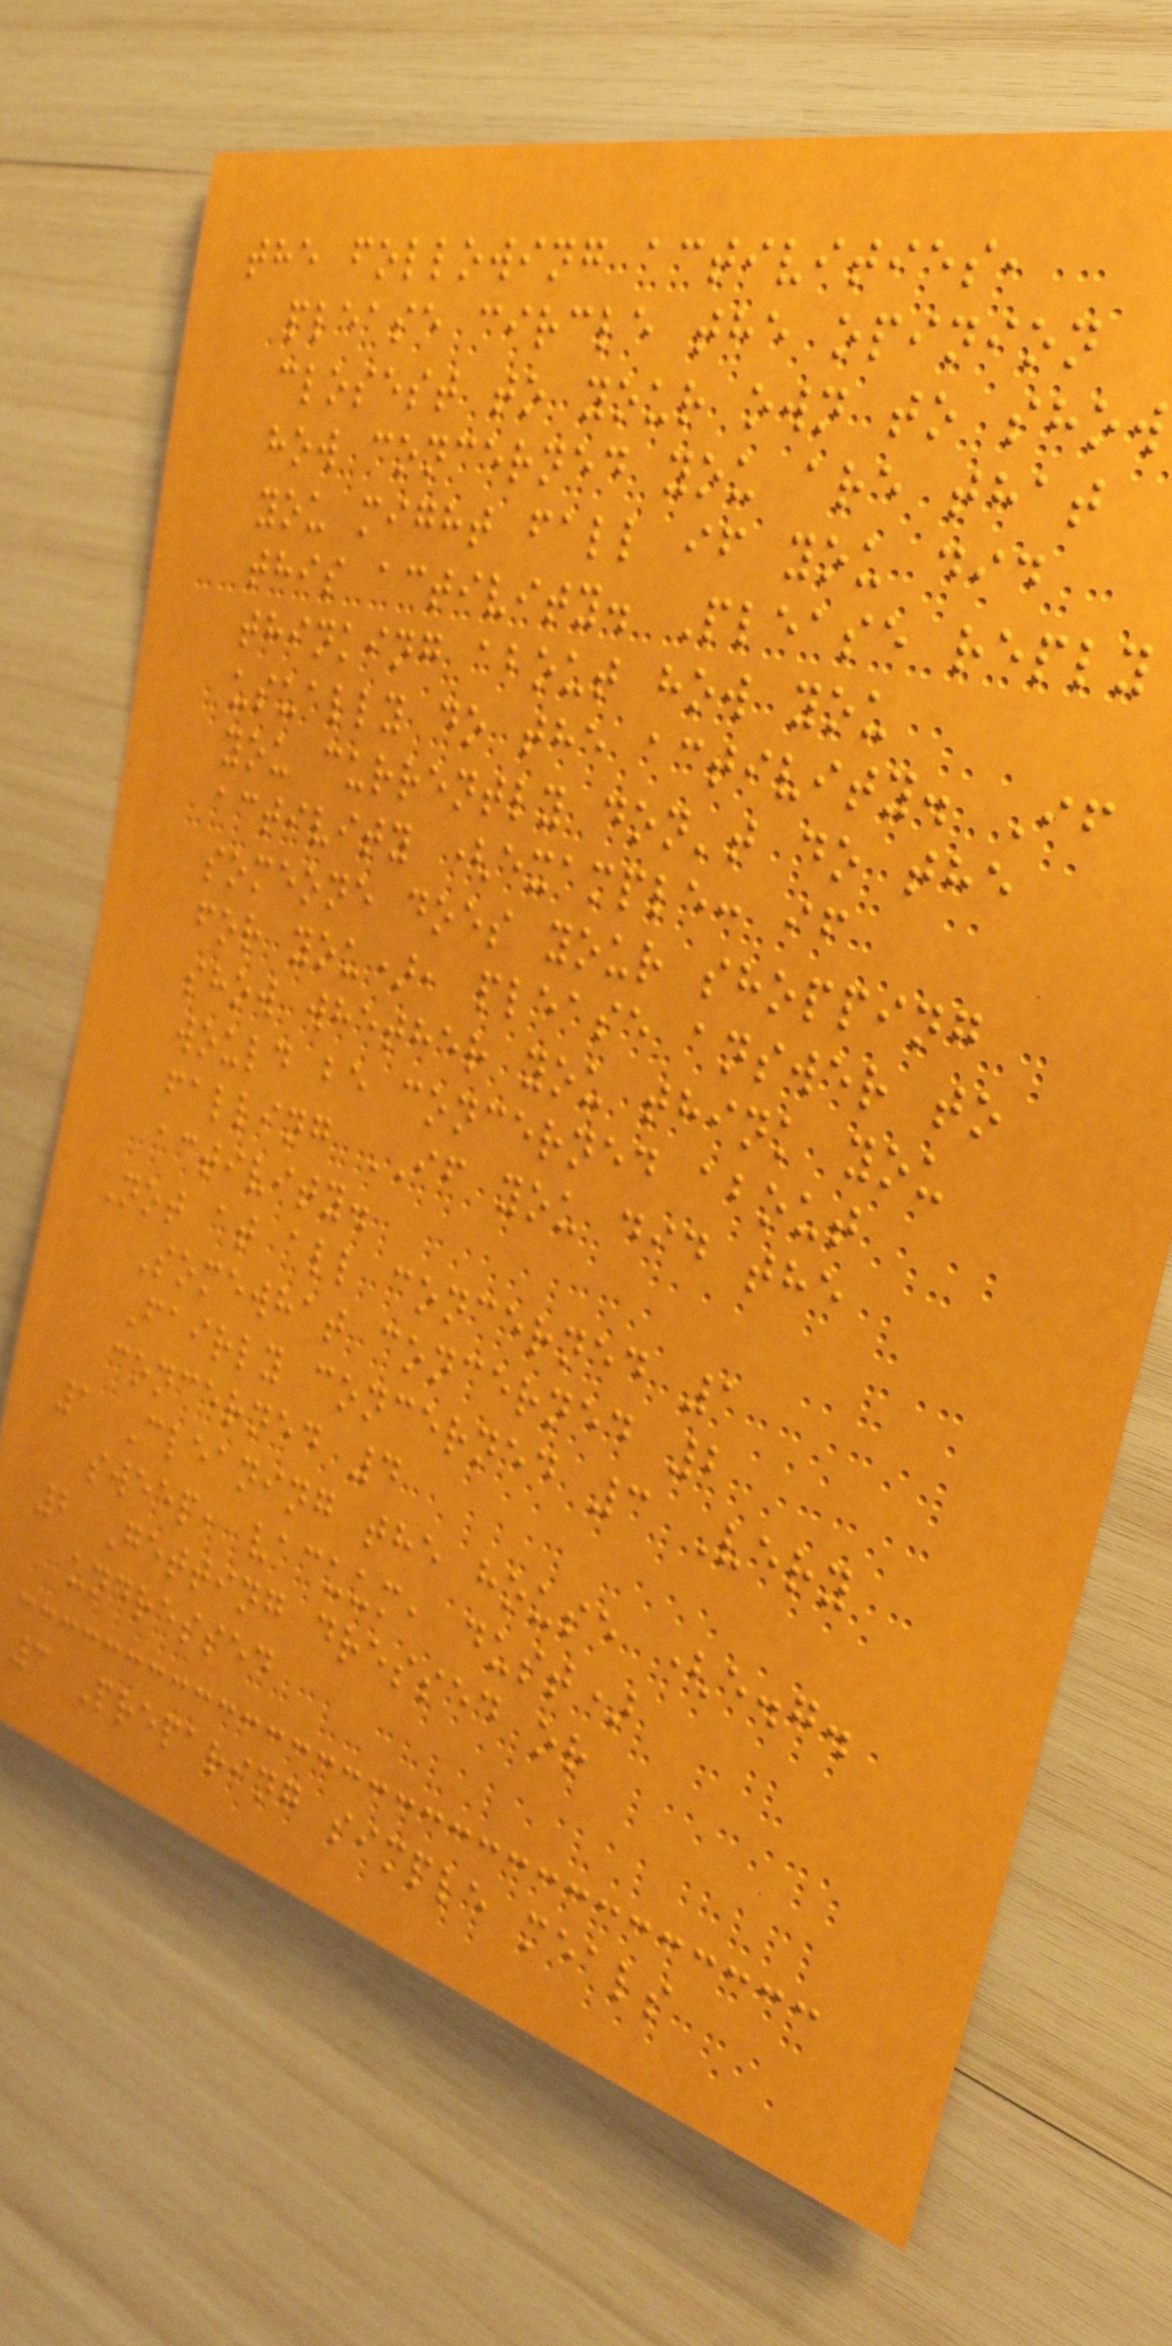the following activities,
please circle the opinion
closest to your own to show
how concerned you are that
you might fall if you did
this activity. Please reply
thinking about how you
usually do the activity. If
you currently don't do the
activity (example: if
someone does your shopping
for you), please answer to
show whether you think you
would be concerned about
falling IF you did the
activity.
Not at all concerned 1
Somewhat concerned 2
Fairly concerned 3 Very
concerned 4
1 Cleaning the house (e.g.
sweep, vacuum, dust)
2 Getting dressed or
undressed
3 Preparing simple meals
